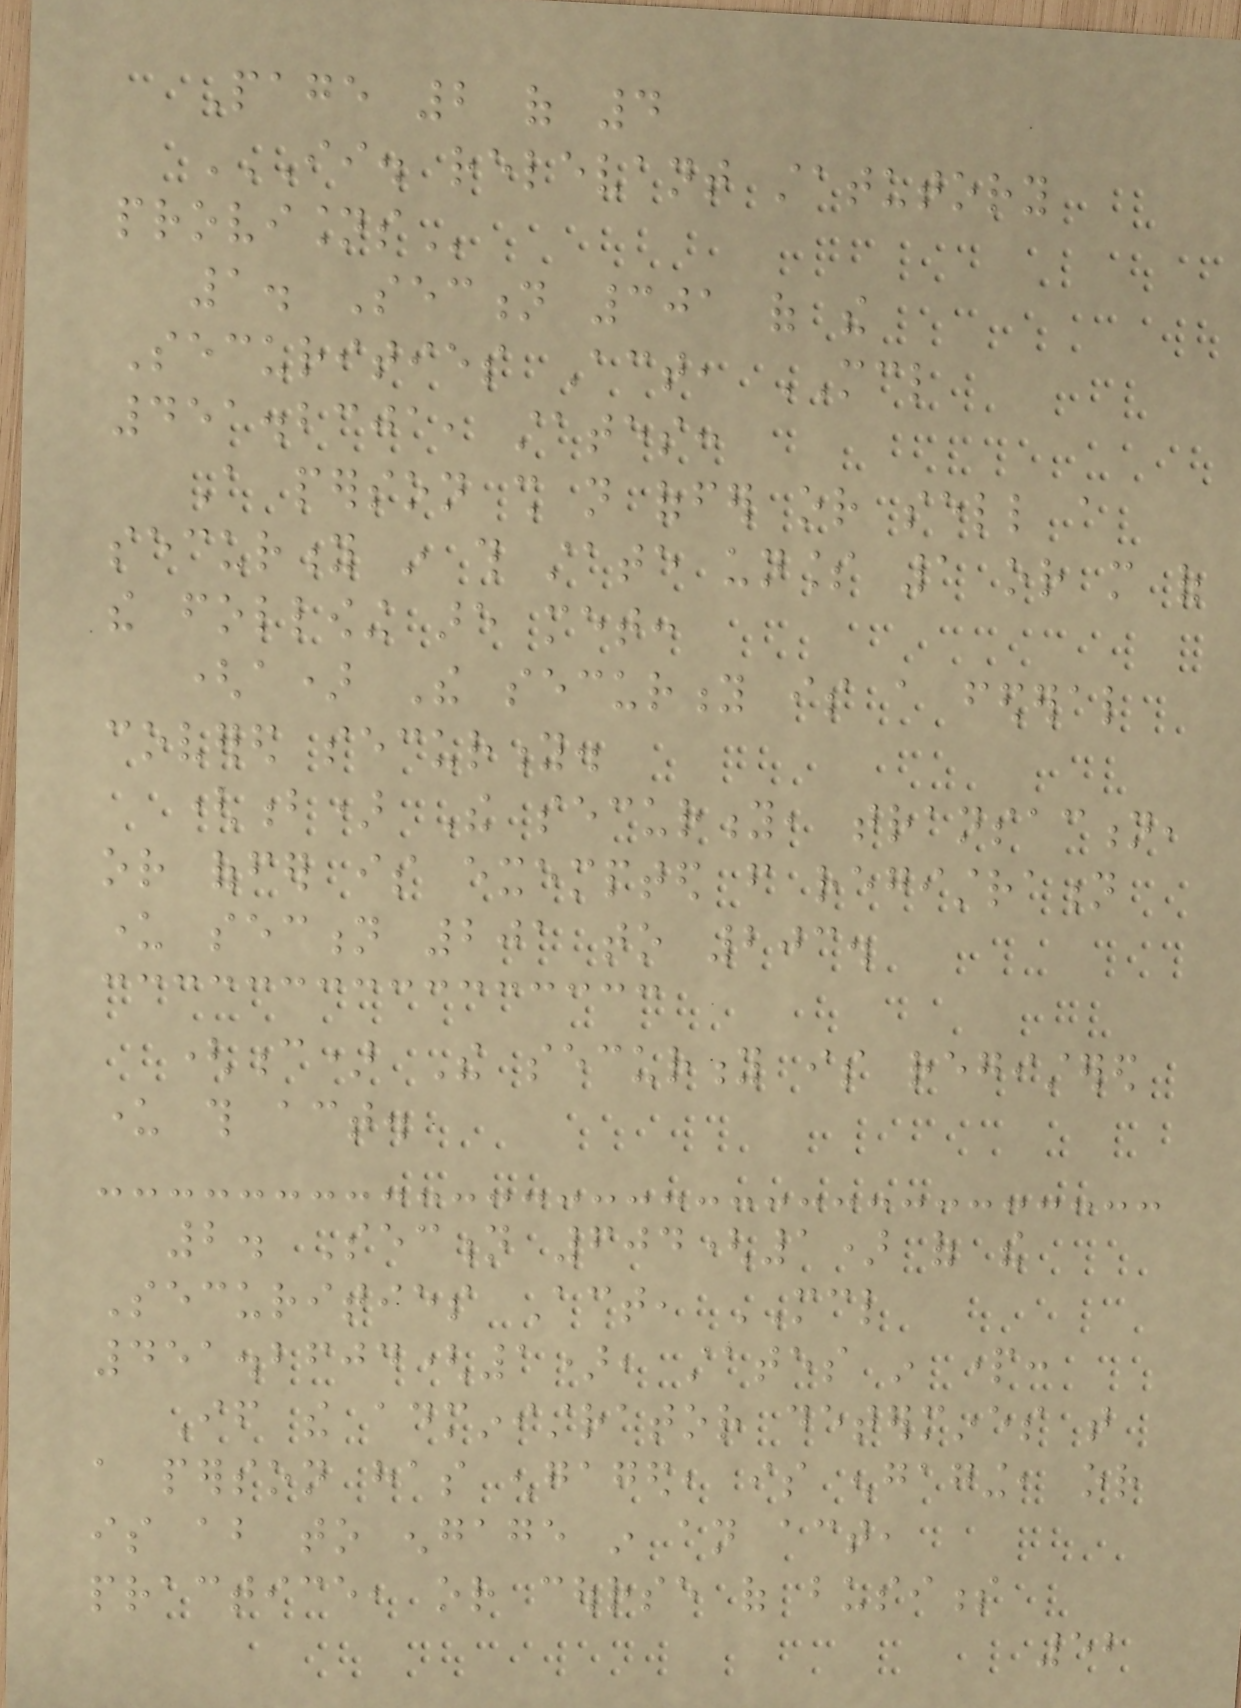Page 2 of 4
II. RELEVANT STATUTORY
PROVISIONS
1. Section 301 of the
Securities Act, MCL
451.2301, states:
A person shall not offer or sell a
security in this state unless 1 or more of
the following are met:
(a) The security is a federal
covered security.
(b) The security, transaction,
or offer is exempted from registration
under section 201 to 203.
(c) The security is registered
under this act.
2. Section 604(1) of the
Securities Act, MCL
451.2604(1), states in part:
If the administrator determines that
a person has engaged, is engaging, or
is about to engage in an act,
practice, or course of business
52
